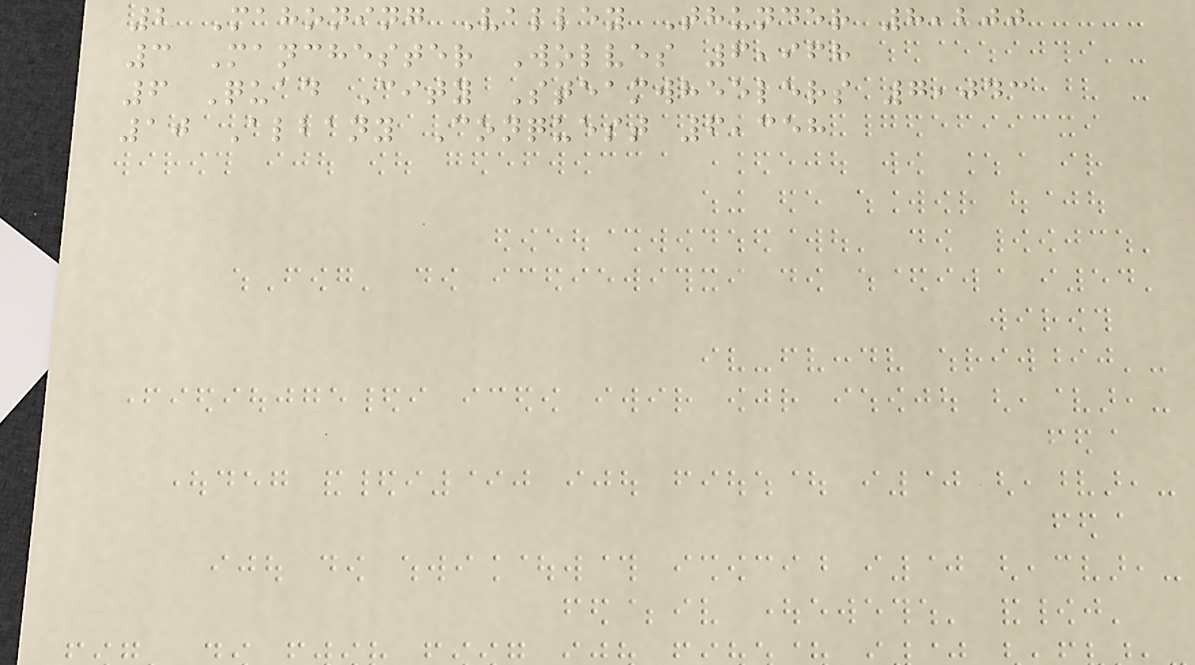2 Mahoning Valley Thunder 8,200
3 Manchester Wolves 6,968
6 Quad City Steamwheelers 7,043
10 Albany Conquest 6,358
